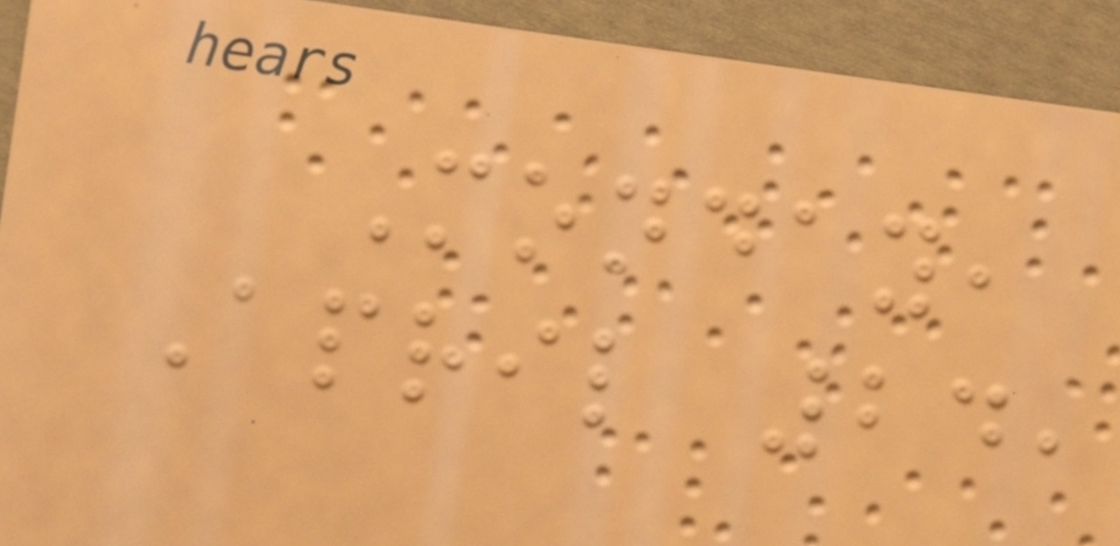Monday,
April 24,
